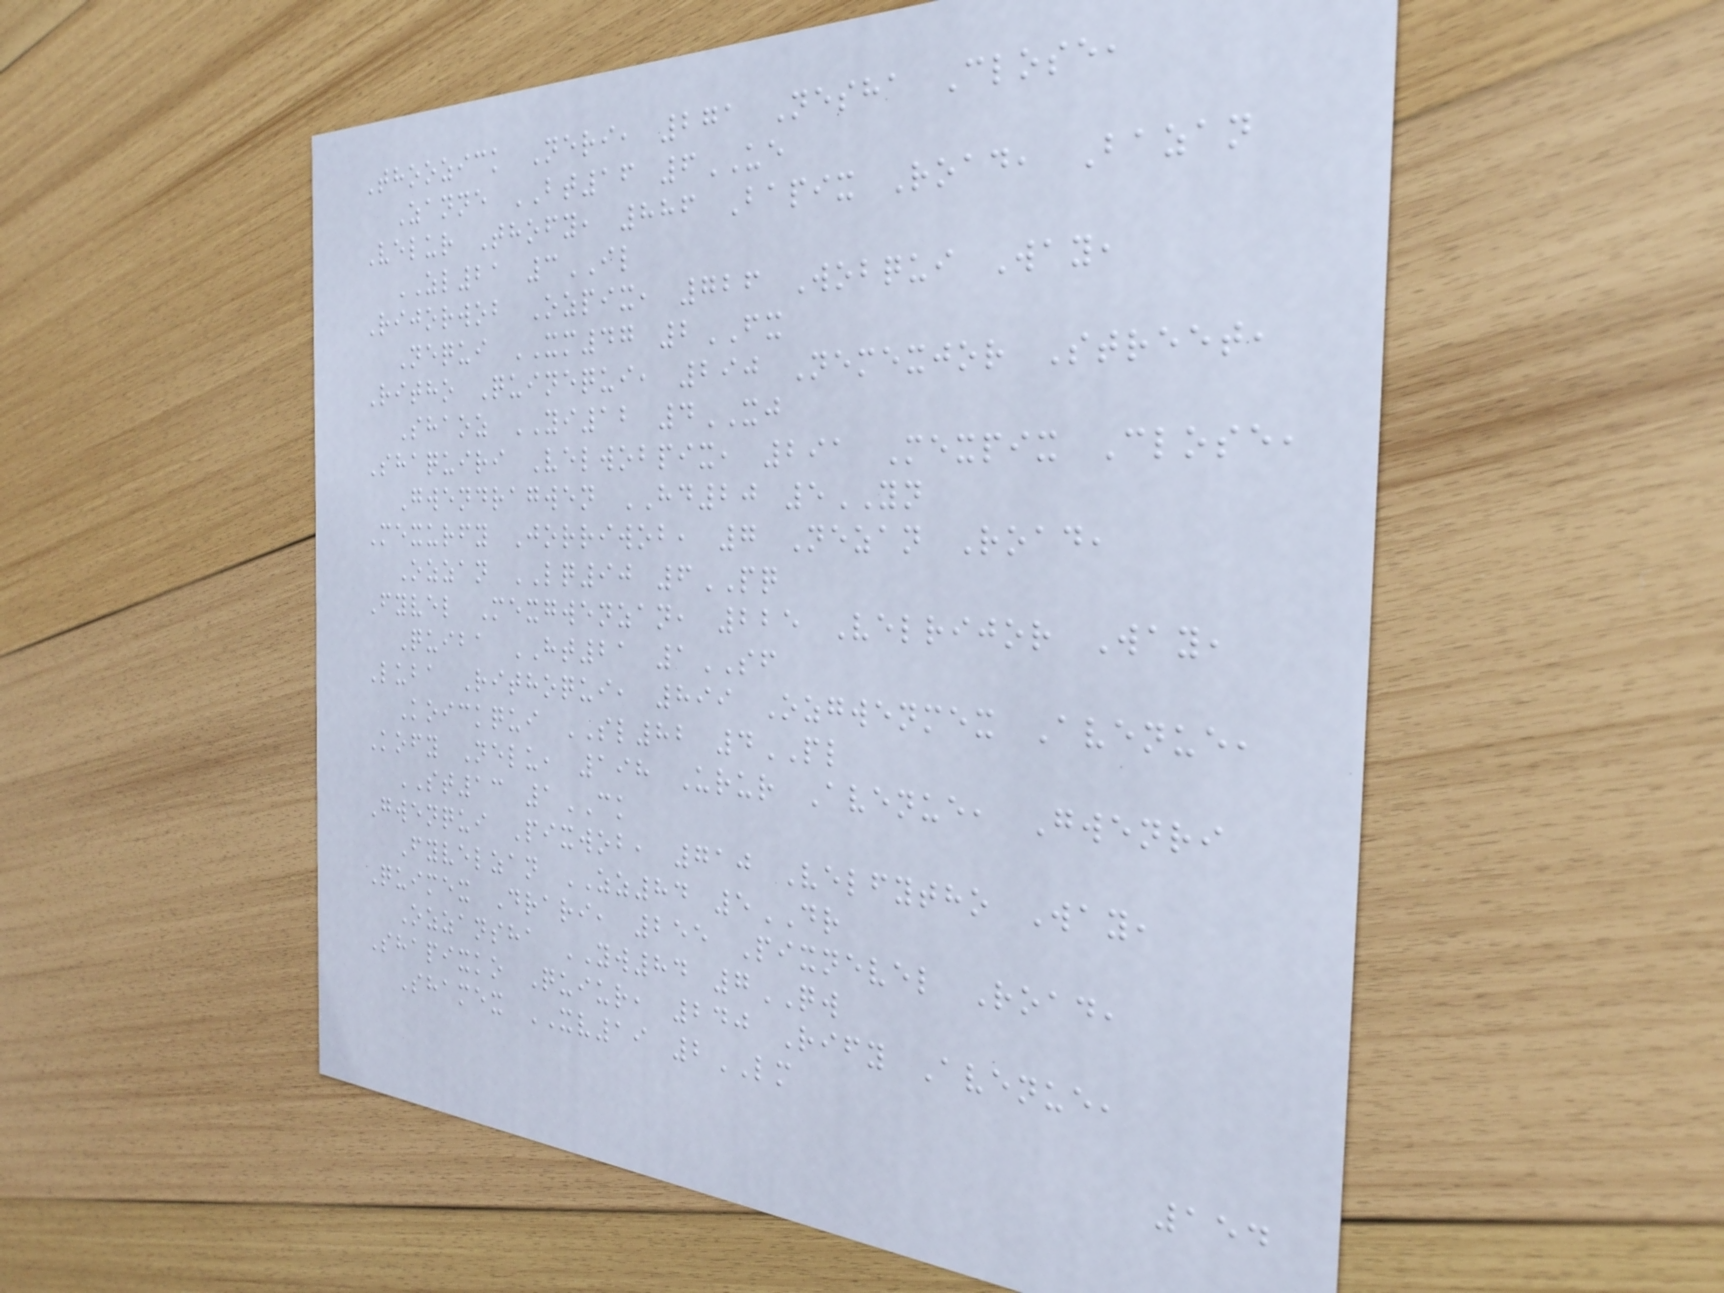Thoozick Neri, 271 Nesha Close,
Zanne BT16 6UE
Velur Thofy, 886 Bapix Road, Bazan
ZL21 3IL
Rijorwob Ozpix, 726 Wobqui Way,
Nequi XM47 2FX
Ritho Quinequi, 290 Nemexjor Street,
Shaoz YI12 4XJ
Shaquiri Velwobpix, 291 Mexpix Close,
Gwendragwen HD20 5YN
Mexurfy Jorriwob, 7 Nezan Road,
Ozzan LQ90 6PQ
Fyvel Mexgwenzan, 225 Velrijor Way,
Quiba HT21 1SF
Luba Rithoqui, 899 Ozgwenmex Avenue,
Koickqui SL82 4PL
Kofy Nelu, 198 Urur Avenue, Gwenri
ST13 1CK
Gwenqui Pixwob, 710 Velfytho Way,
Fyvelzan ZZ84 5DR
Quimex Drari, 255 Pixnevel Road,
Ozzansha YW84 7QW
Shapixko Quiur, 240 Rify Avenue,
Shamex XV19 2LM
154
